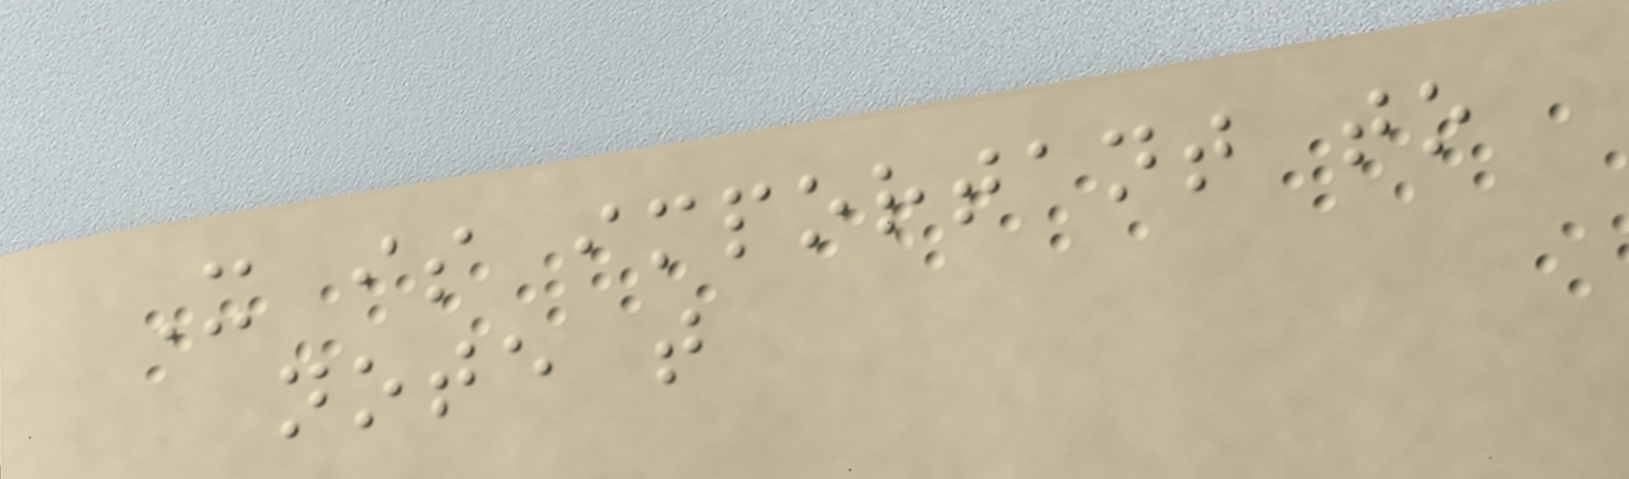It is important to
note that
